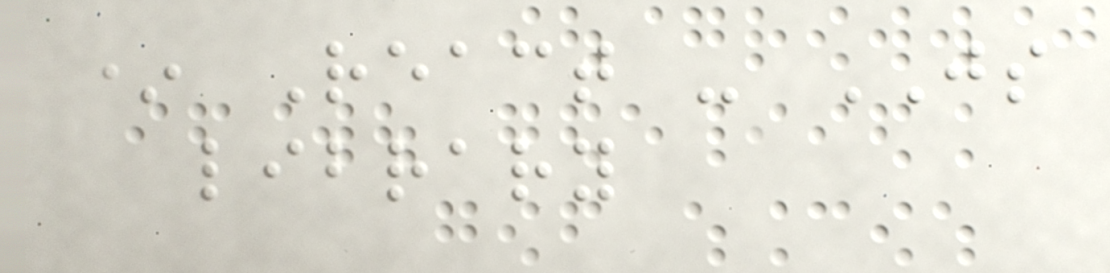* React - JS
library
